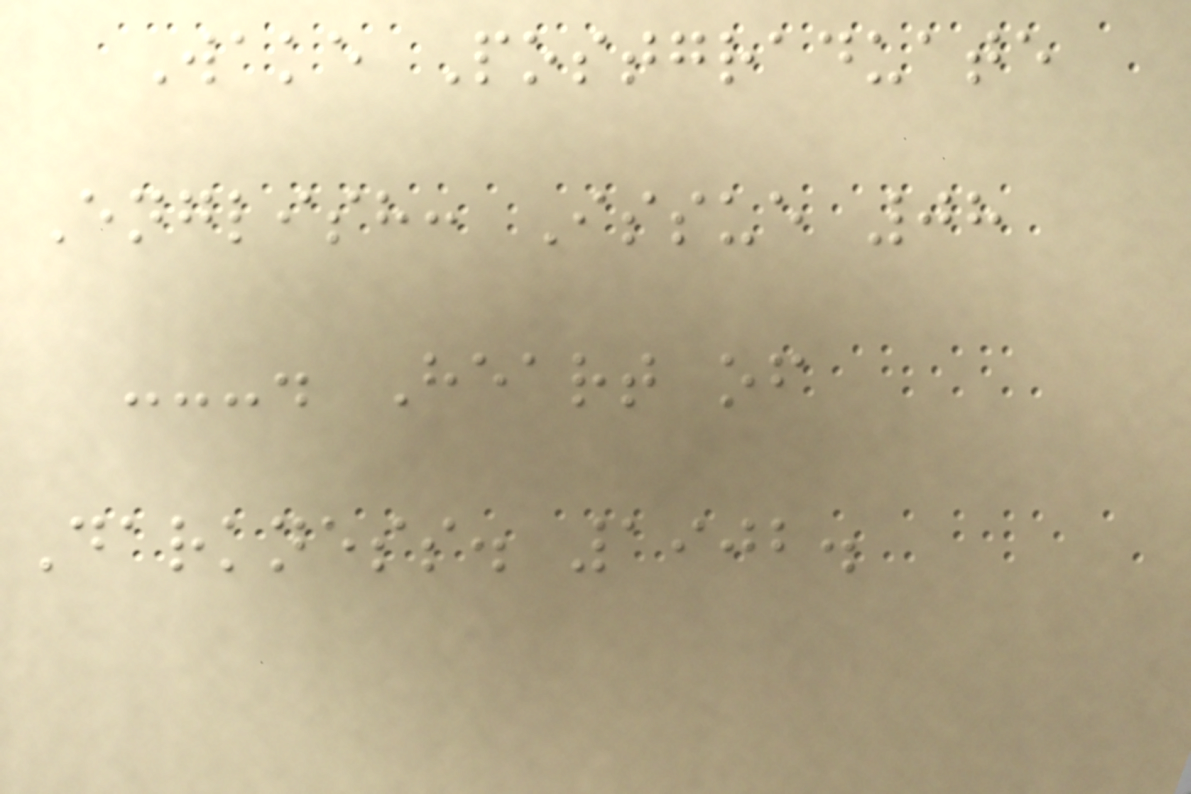Wake Postgraduate
English: Issue 08
---. Heart of
Darkness. 1902.
